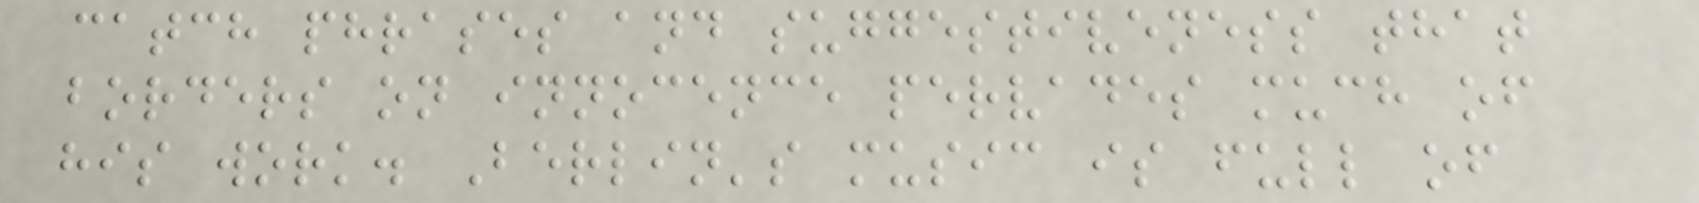catch phrases and suggestiveness that
borders on innocence pervades much of
his work. Berlin's music is full of
